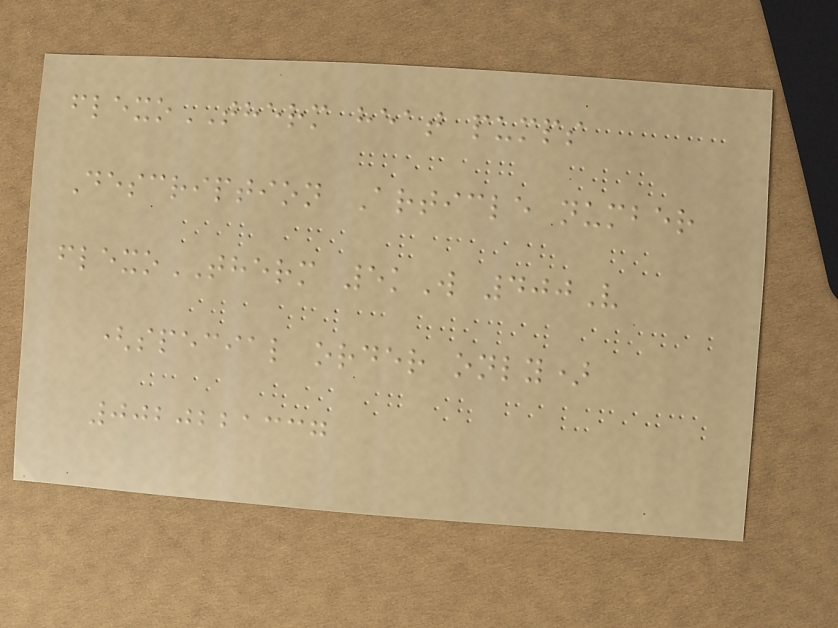flexoTHERM heat pumps
Description Article number
flexoTHERM 5kW 400V
(special order only)
0020221337
